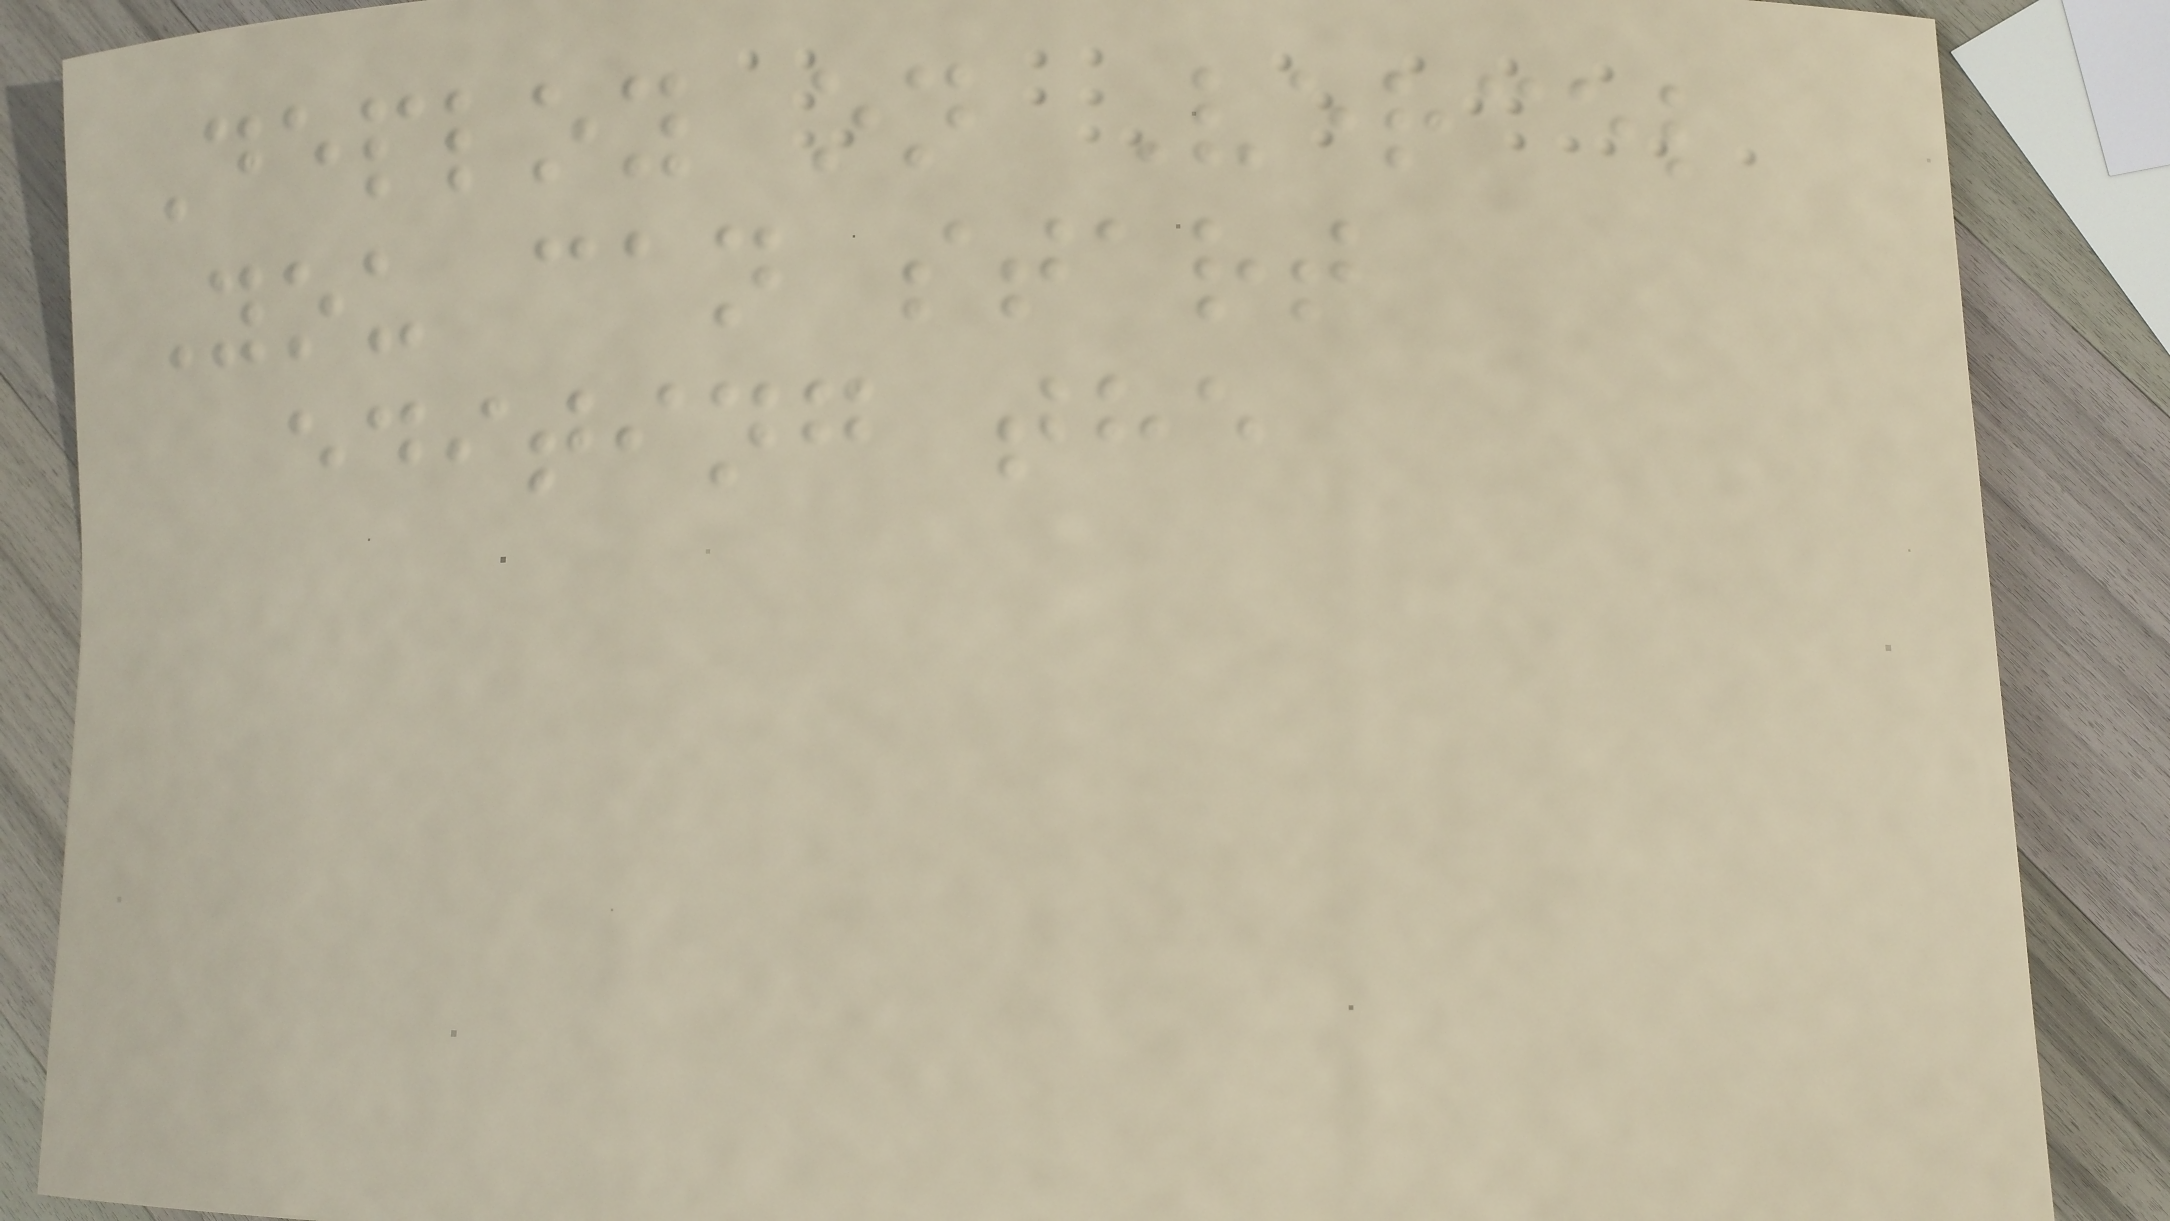Deploy on Vercel
You can start
editing the
